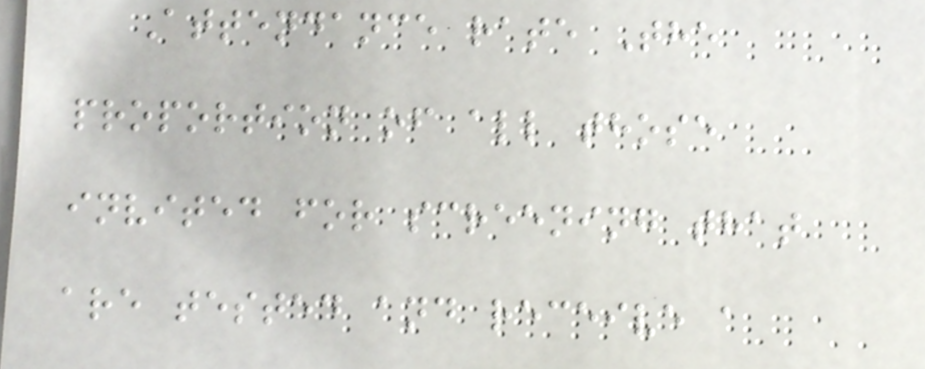Attendance rate The
proportion of all those
invited for screening that
are tested and receive a
